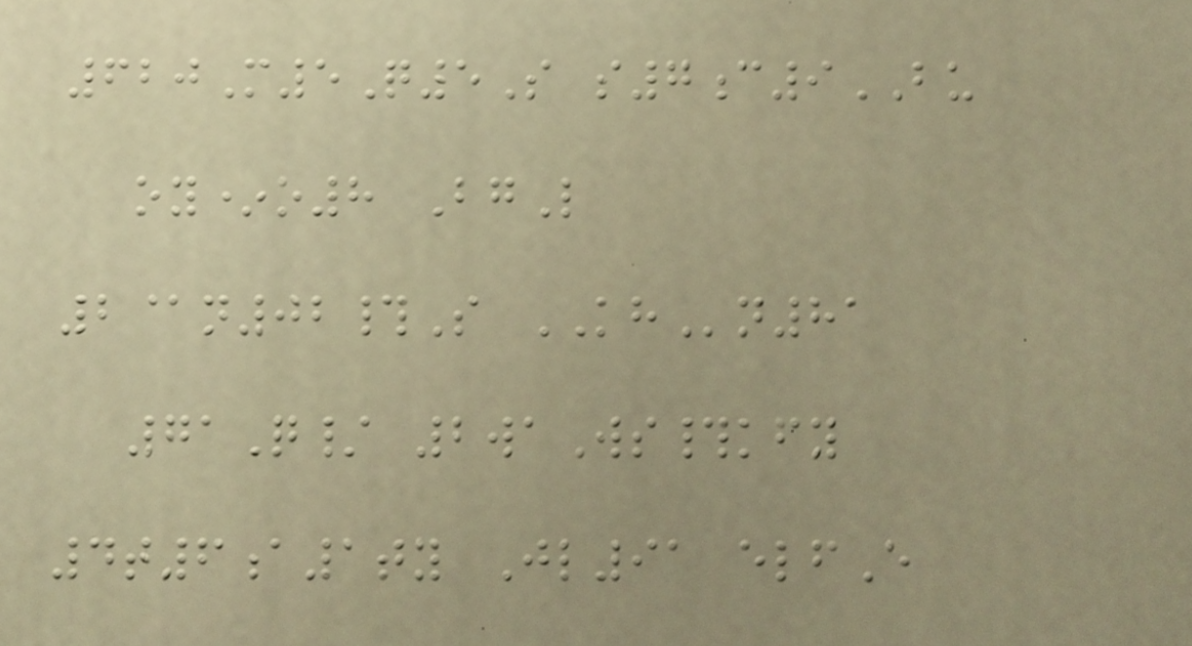620M5Q5S s7c9BU
oy*o8 BgL
2@n02#S KHn81
71Q/ 2waWs#kfy
4t6a1ty Jl91 elfE
